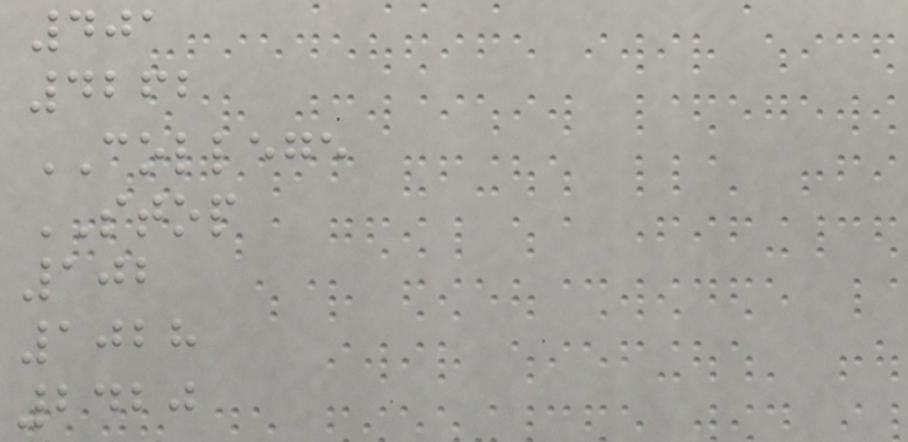401
4262
COLLEGE
STOP
102
1028
2420
